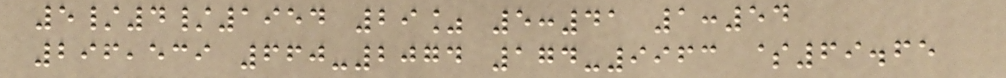5/4/1954 29% 5:41 1:54
296,539 660-2074 174-9963 $69.65
